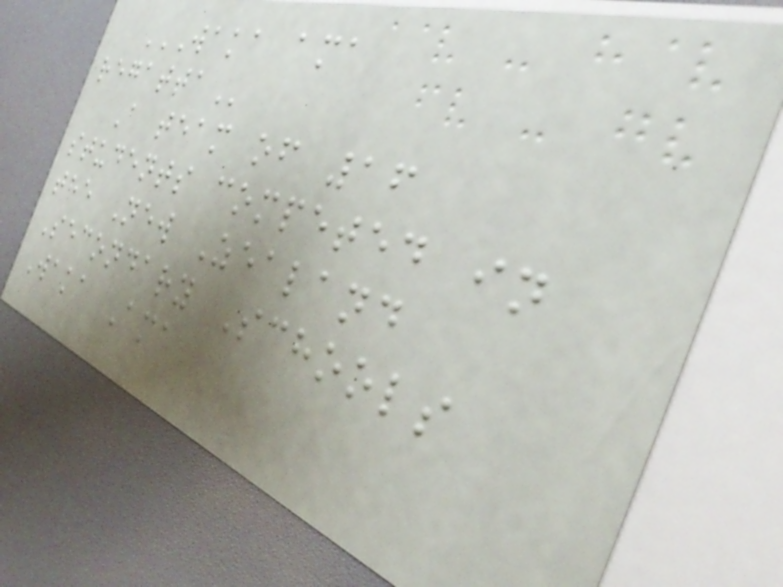WAKA AMA
REGATTA
A team of 16
students competed in
the New Zealand
Secondary Schools
Waka Ama
